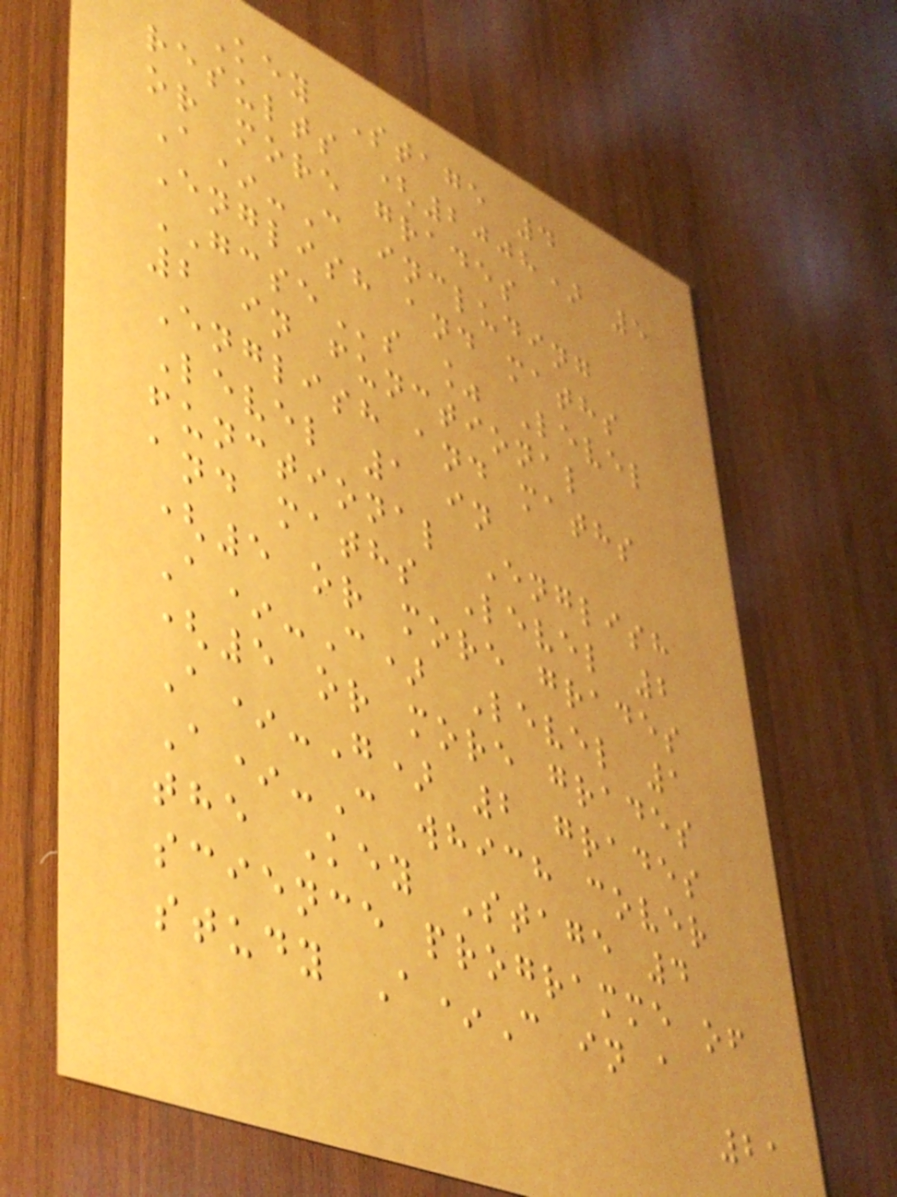Key Stage 4
results (2008) 5
or more grades
A*-C including
English and maths
GCSEs % Level
2 in functional
English and maths
Level 1 in
functional English
and maths Level 2
(5 or more grades
A*-C) Level 1
(5 or more grades
A*-G) 2 grades
A*-C which cover
the Key Stage 4
science programme of
study A*C in a
21
